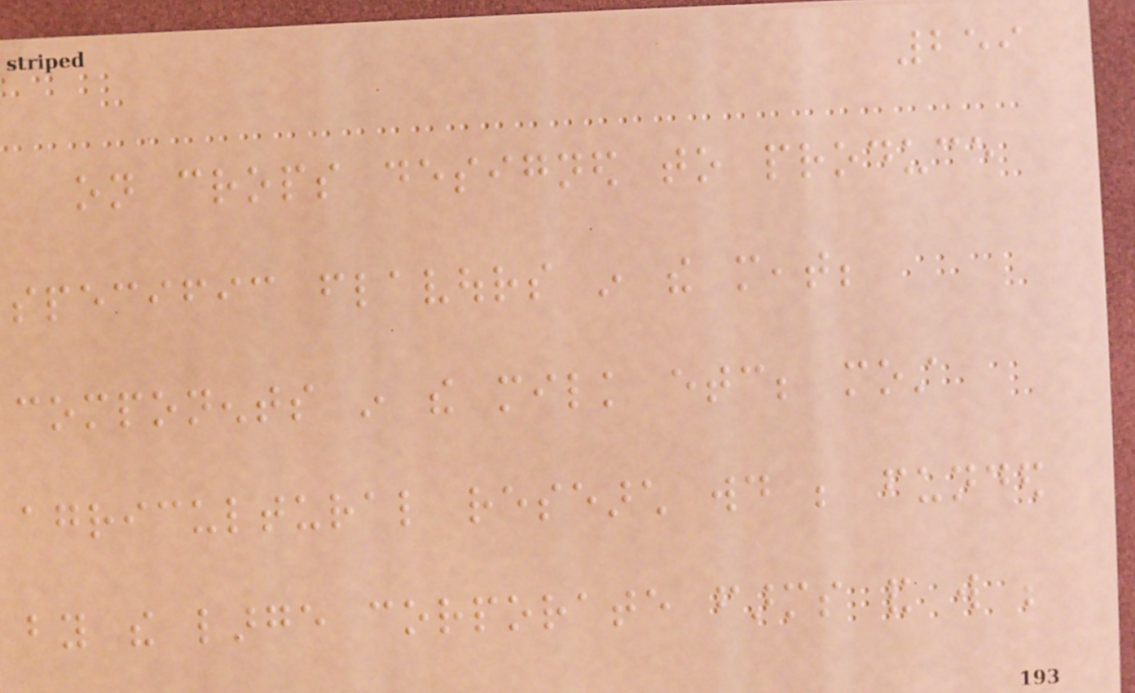259
on crops designed to produce
specific flavours in the meat;
components in the milk etc; most
agricultural research would be funded
by the large corporate farms and will be
